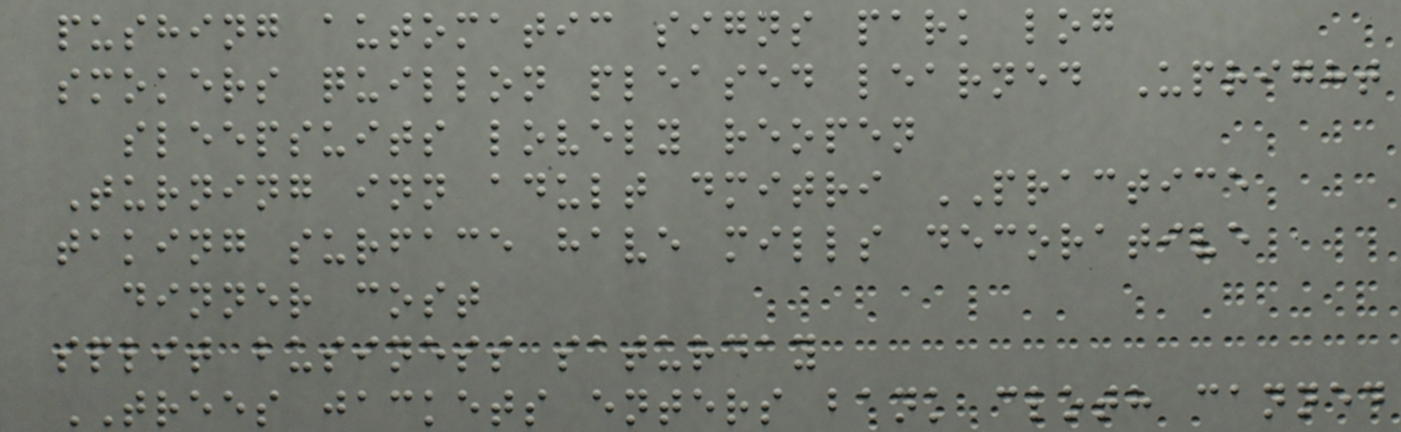pushing automatic signs park log
smokers quillon pleased learned Upright
sleepsuits lovely reopen
Turning inn adult dmitri PRACTICE
taking surface have mills decorative
dinner cost
split business saturday
TREES jackets enters bank cloth canned
